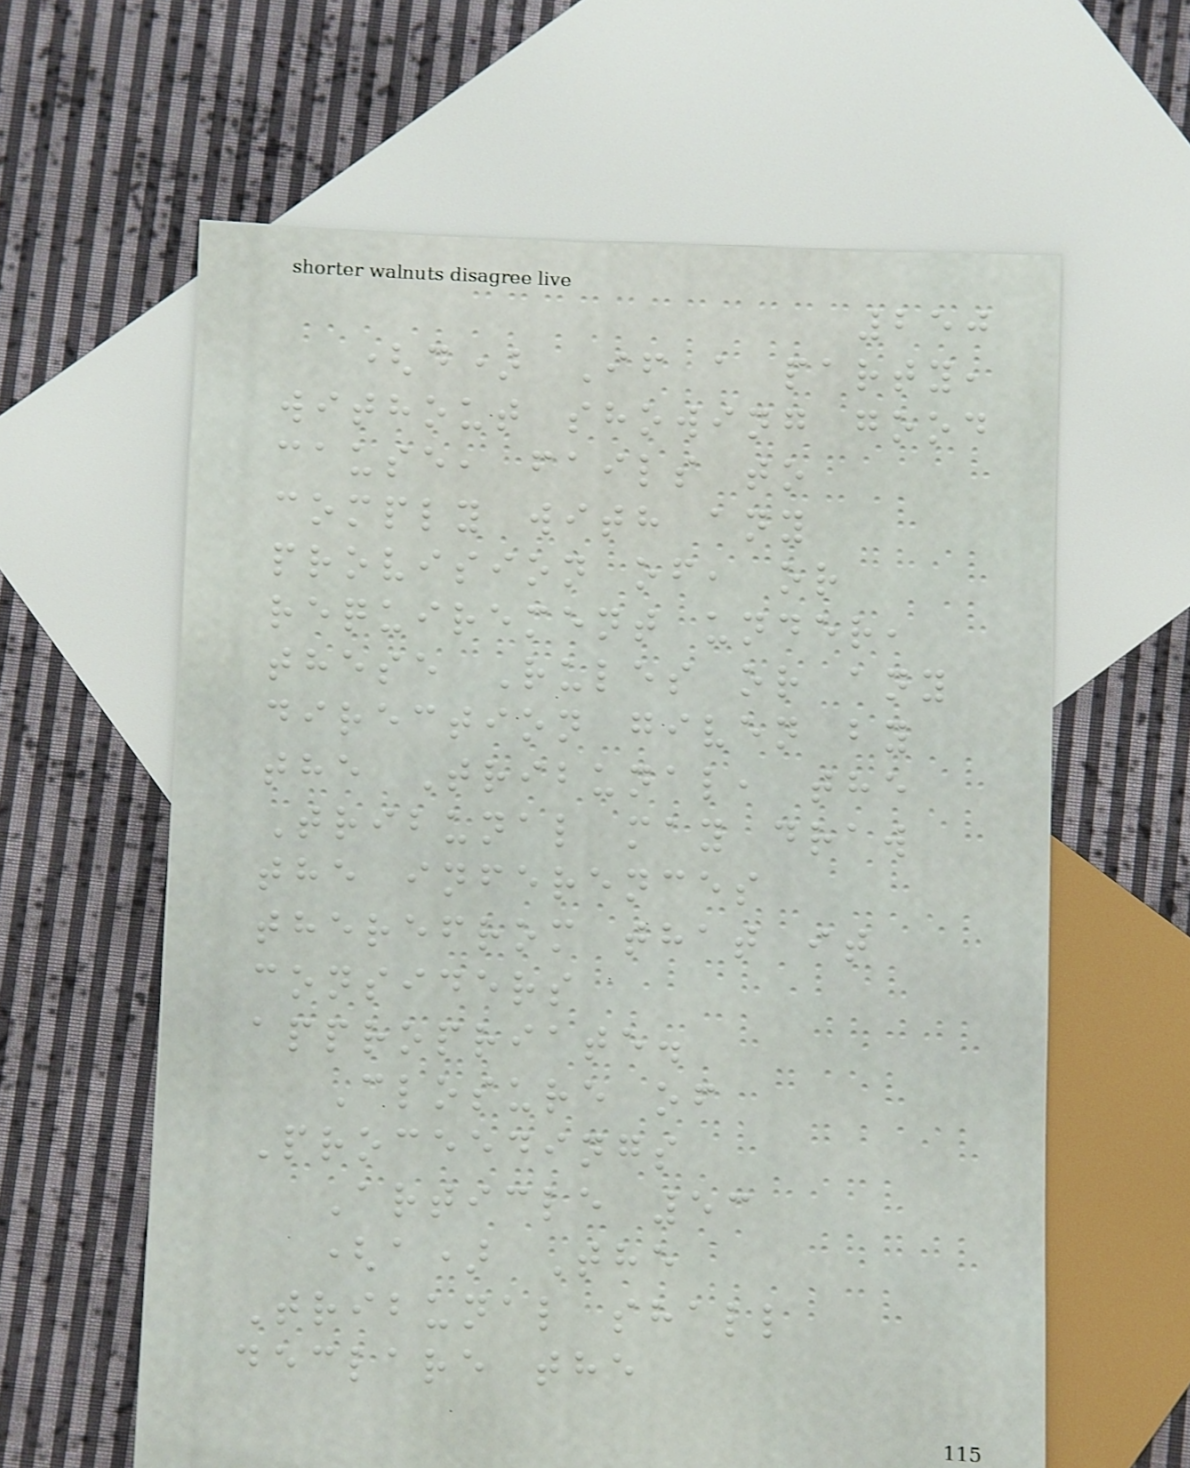250
(d) If a party,
without showing good
cause, fails to
comply with any
provision of, or
requirement under,
these Rules or any
direction given by
the Tribunal, the
Tribunal may draw
the inferences
therefrom that it
considers
appropriate.
Closure of
Proceedings
Article 53
(a) The
Tribunal shall
declare the
